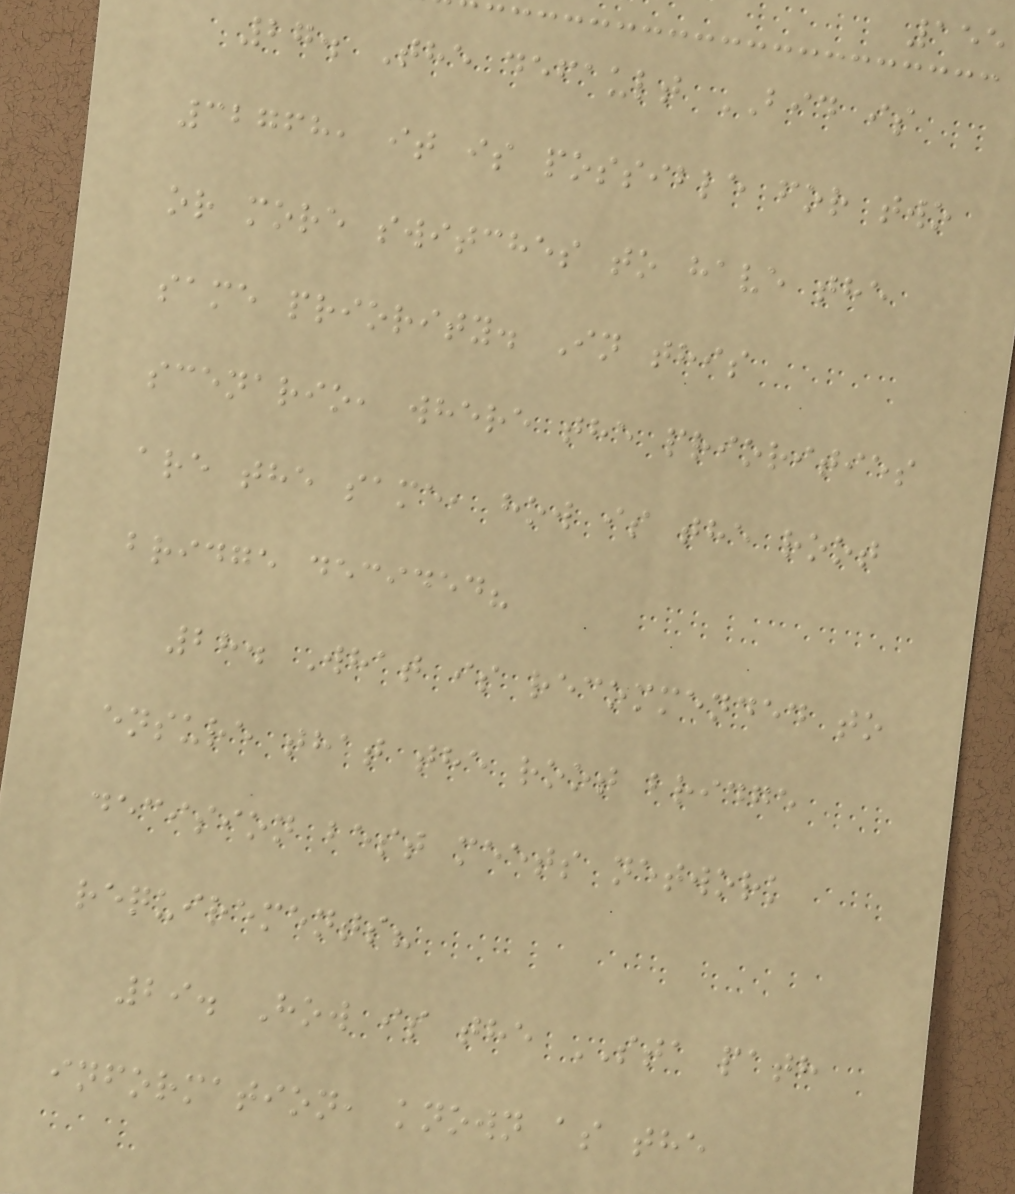155
27. The default BID is
32768, it is possible for two
or more switches to have the
same priority. In this
scenario, where the priorities
are the same, how is the root
bridge decided?
28. What is recommended to
ensure that the root bridge
decision best meets network
requirements?
29. How is the STA path
information, known as the
